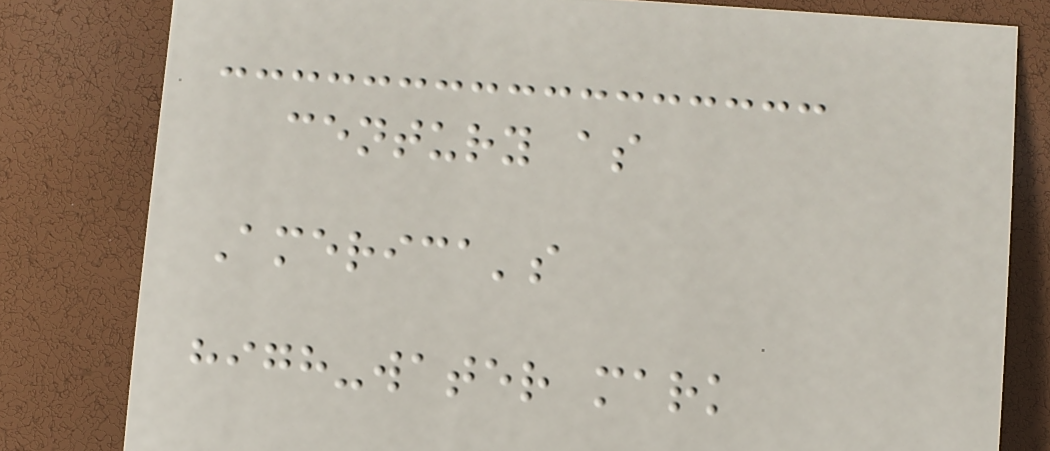century as
America's
high-water mark
